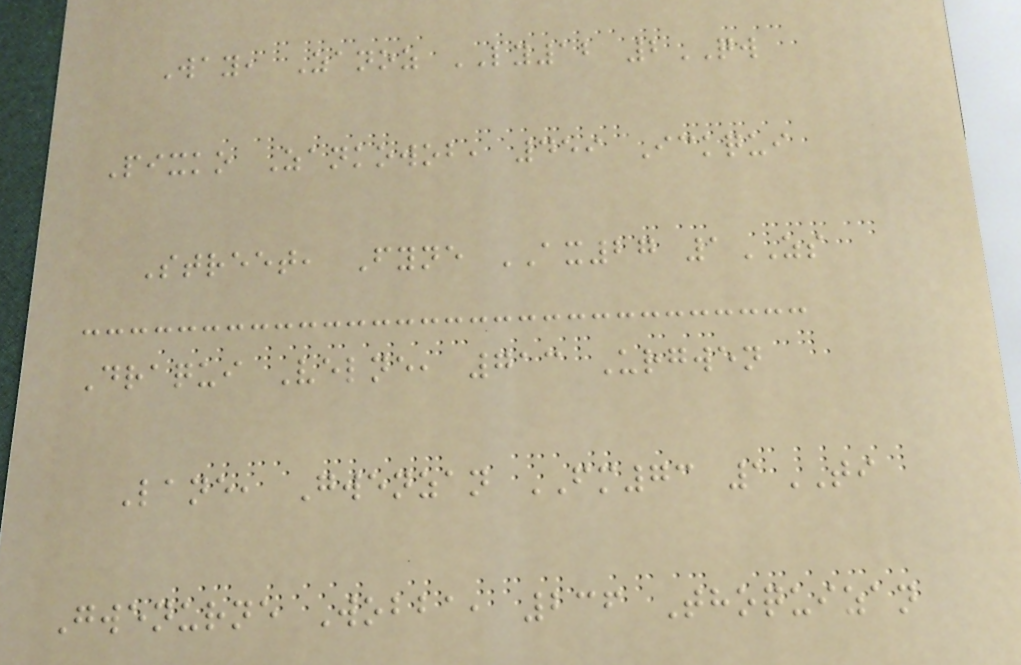Way, Zanoz LY12 2QW
Pixko Zankowob, 459 Ickqui
Street, Fyne AX27 1ZS
Draqui Velne, 713 Urgwen
Lane, Gwenzan FM73 1TI
Gwenurne Wobba, 236 Thoquizan
